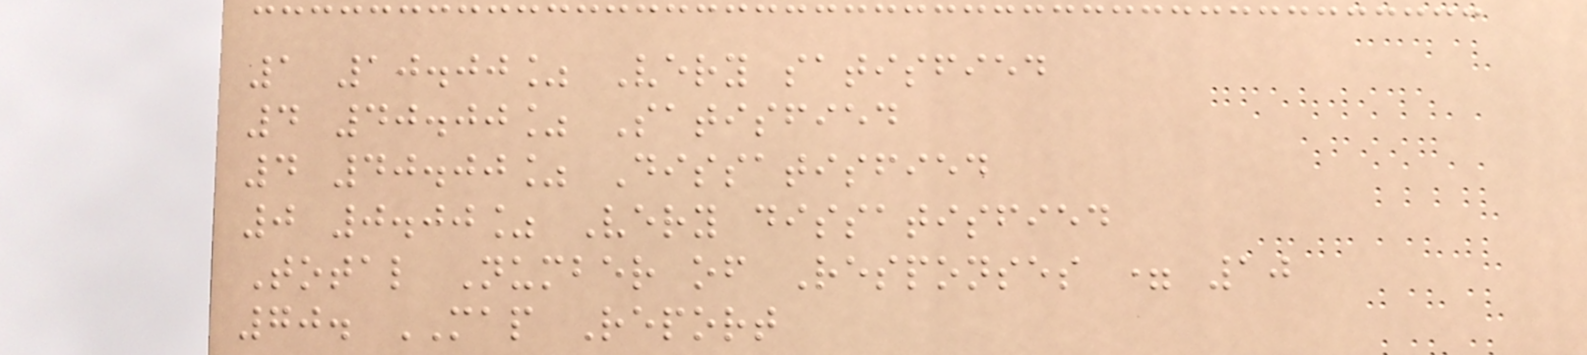1 10.00% Very satisfied
4 40.00% Satisfied
4 40.00% Dissatisfied
0 0.00% Very dissatisfied
Total Number of Responses = 10
70. MAP Report
